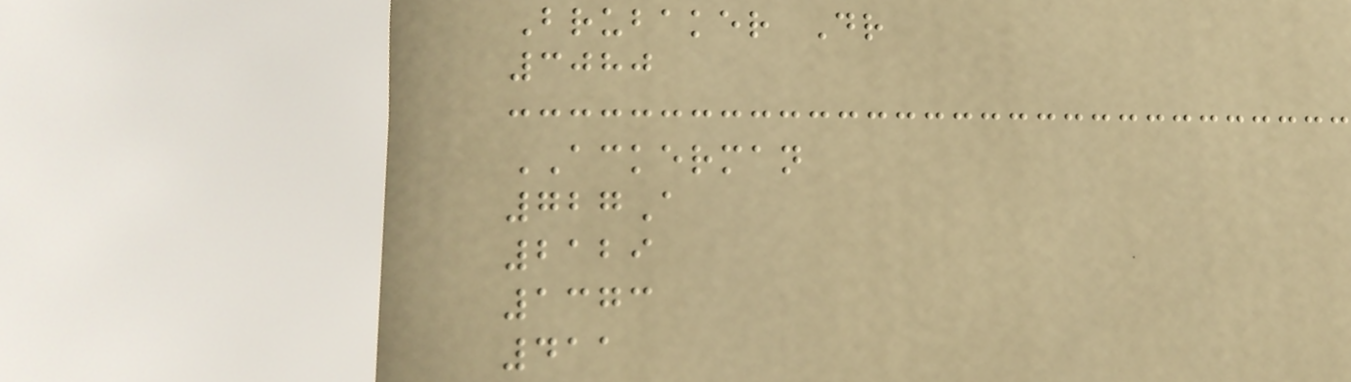Brubaker Dr
3080
ACKERMAN
727A
2129
1373
411
